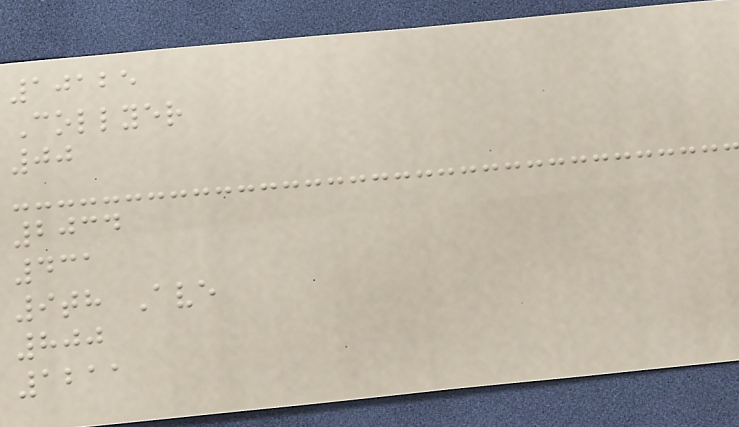10125
Collyer
00
2034
431
9th Ave
800
1211
